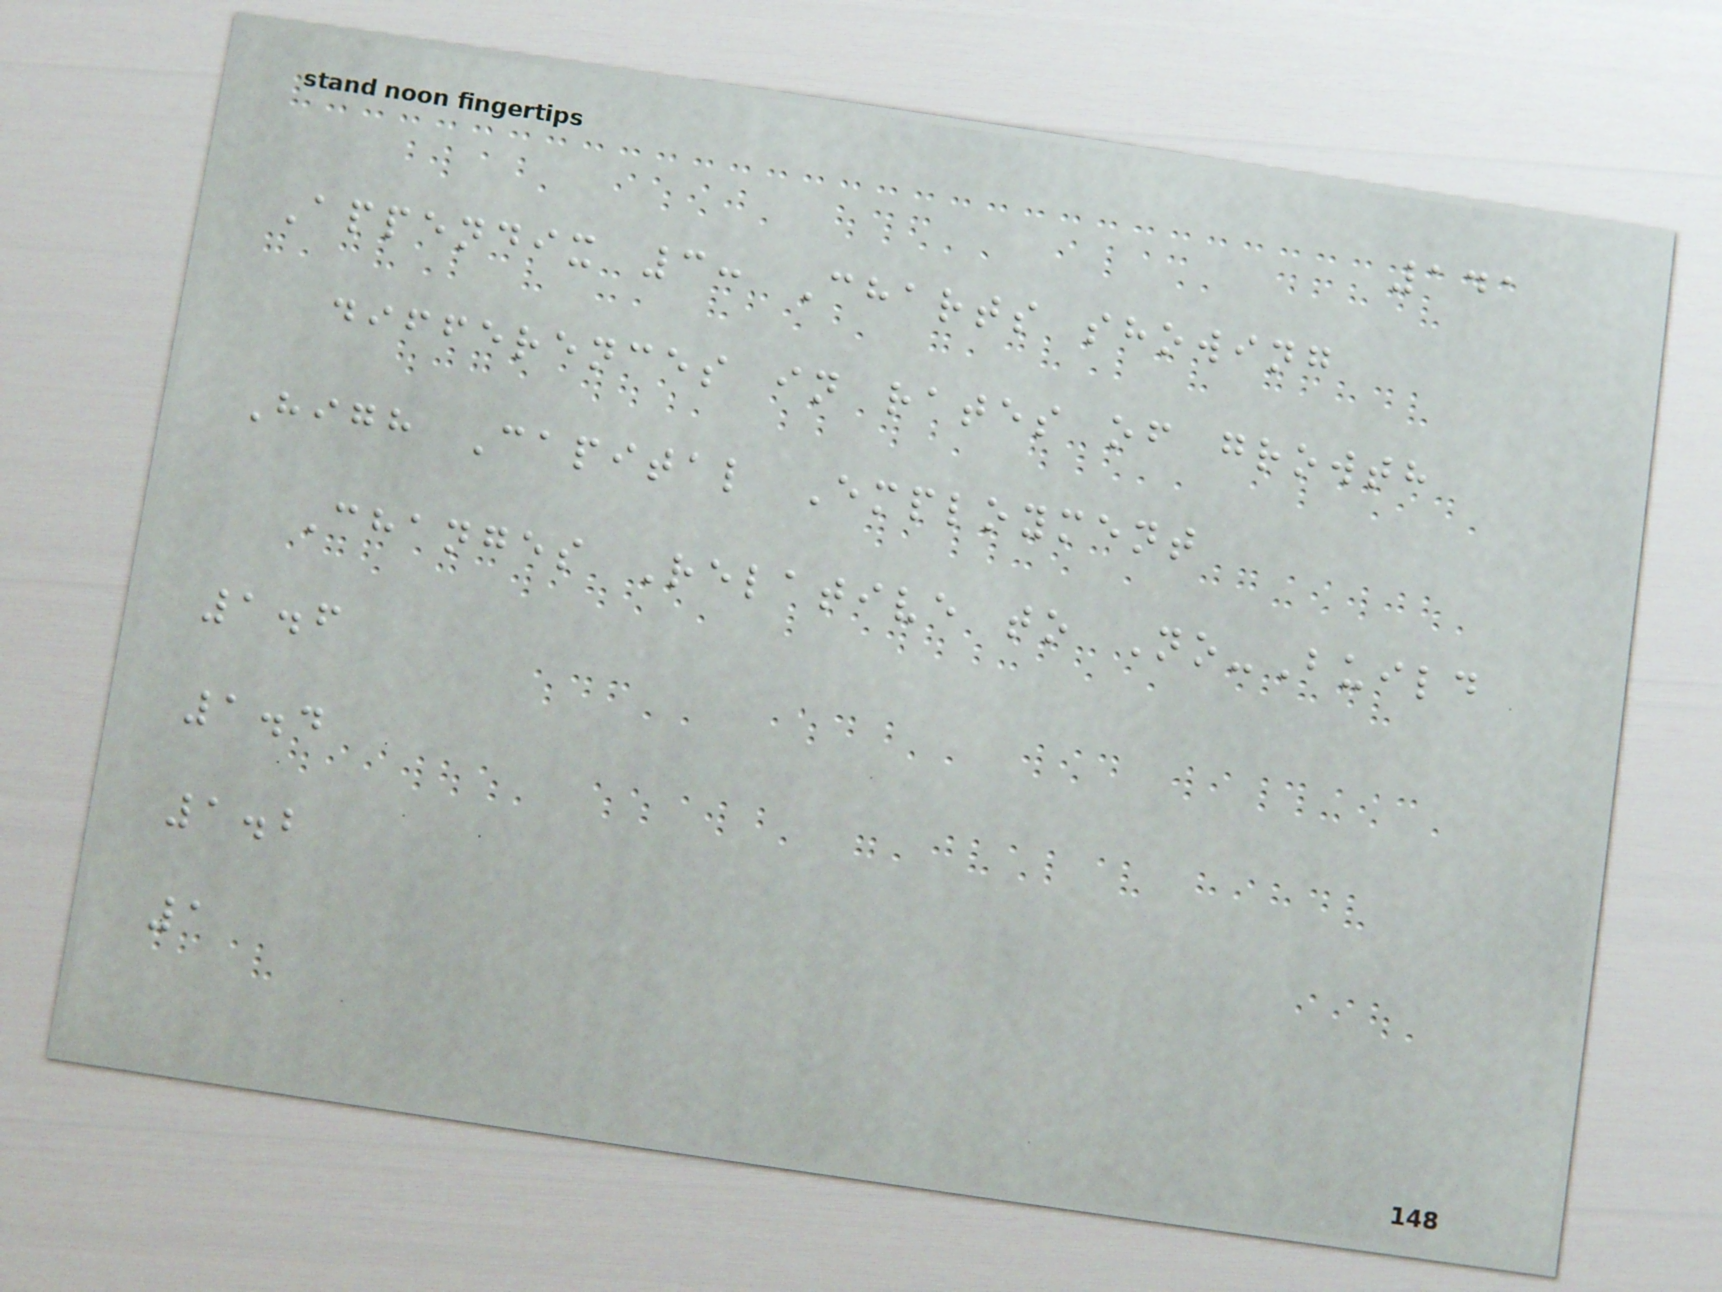141
Appendix 3: Charts showing
differences in rates of growth
High Capital Employment
Changes Relative to No-Build
1.6
1.4
1.2
1
